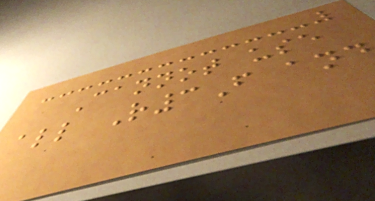Cannot use
all R3F and
